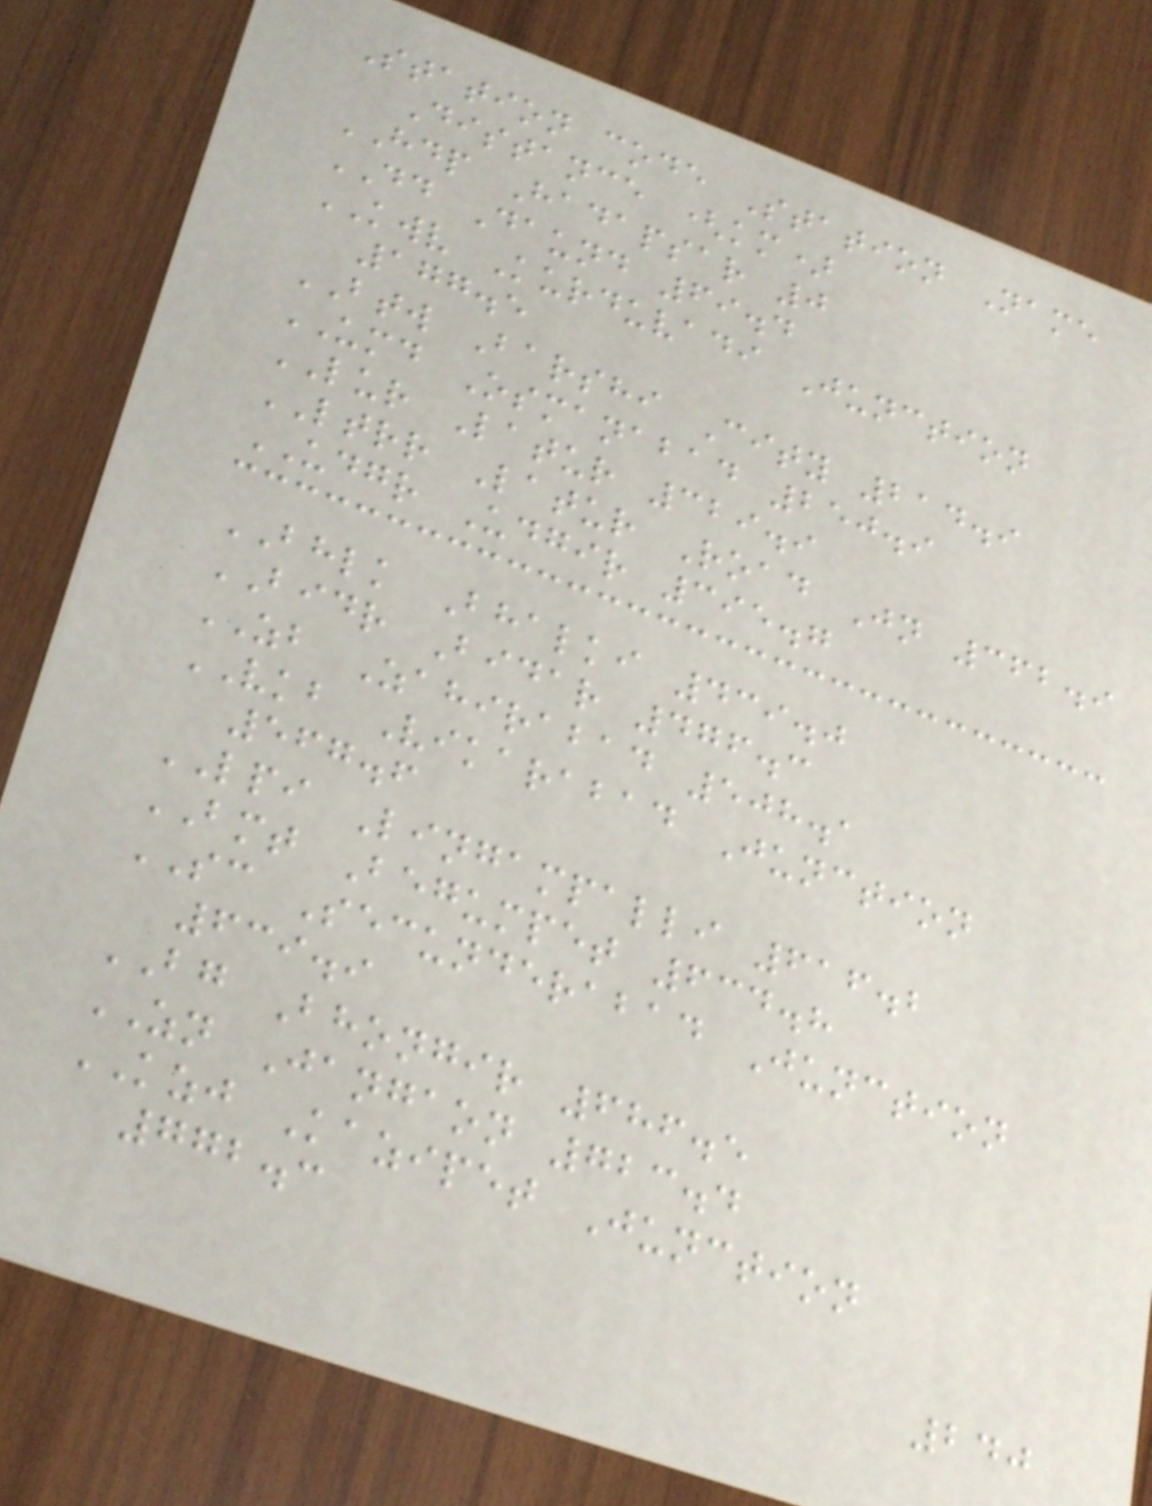Station code Station Name
Distance (km)
HDP Hadapsar 0
DD Daund 69.4
KWV Kurduvadi Junction
177.5
BTW Barshi City 214.9
UMD Osmanabad 250.9
LUR Latur 329.9
LTRR Latur Road Jn 362.9
UDGR Udgir 395.7
BHLK Bhalki 439.0
BIDR Bidar 476.3
ZB Zahirabad 508.1
VKB Vikarabad Junction
567.6
LPI Lingampalli 616.2
BMT Begumpet 634.8
SC Secunderabad Junction
639.9
BG Bhongir 686.5
ZN Jangaon 723.4
KZJ Kazipet Junction
772.3
240
